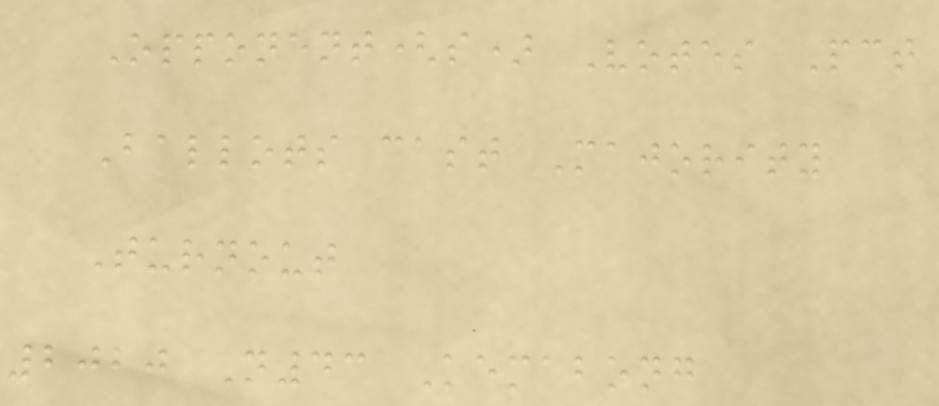Opponent(s) Votes Pct
Ballots cast Majority
Turnout
2020 N43 Kemabong
